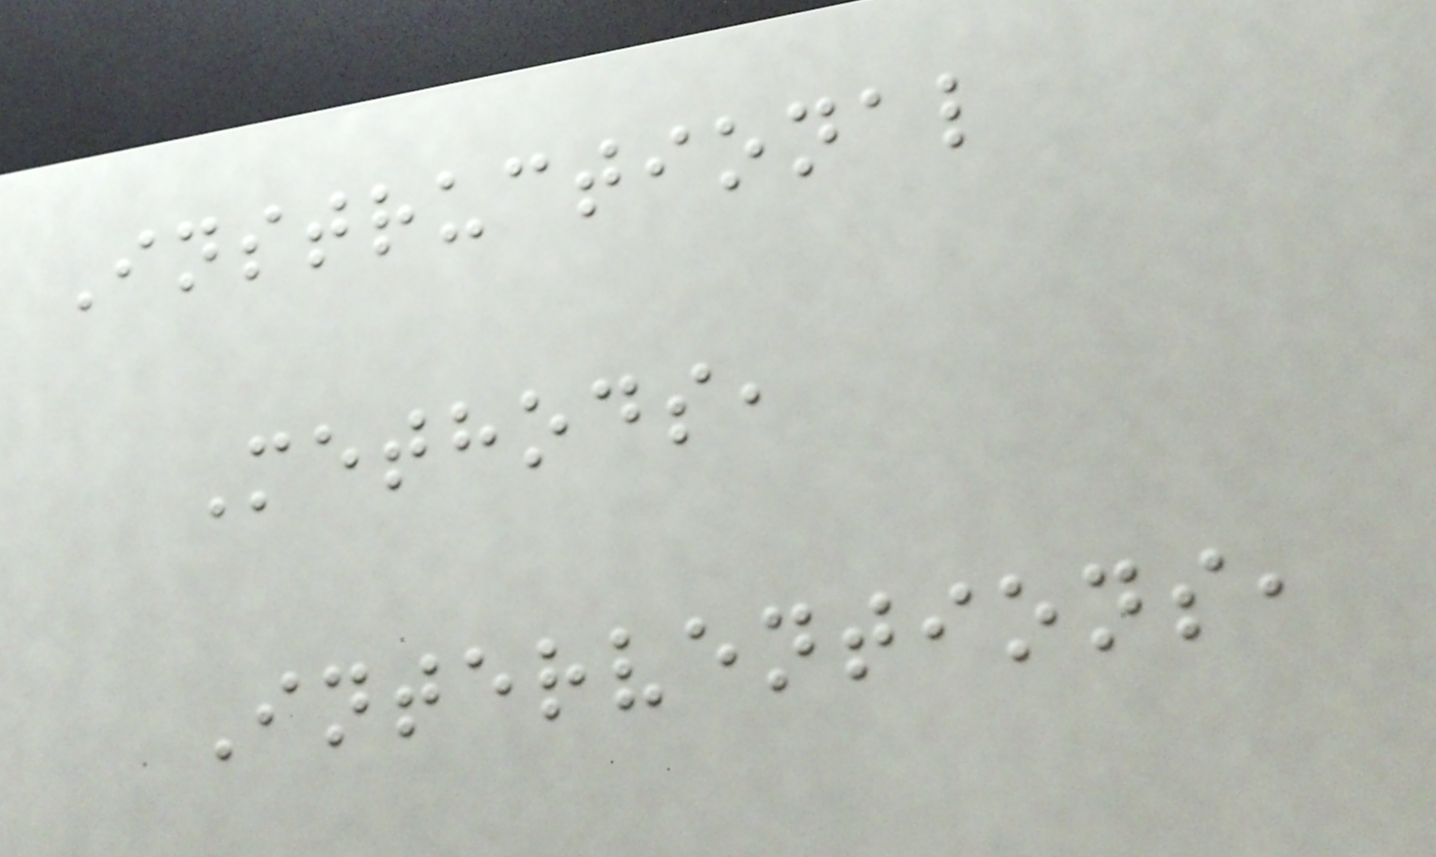Instructional
Methods,
Interventions,
